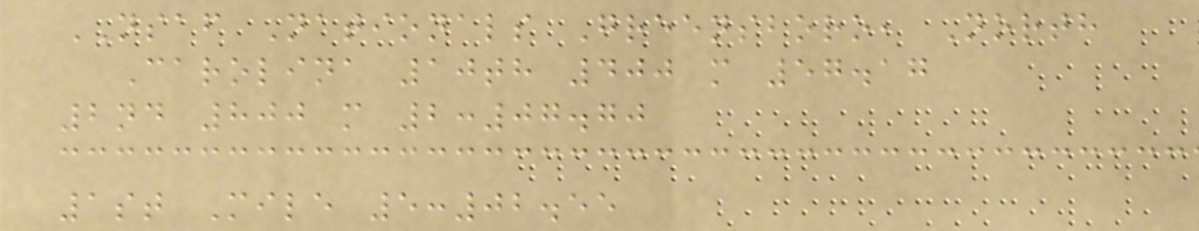NSAF Nationals Greensboro, North
Carolina 10th 400 m 57.17
2nd 800 m 2:07.70
1st Mile 5:02.55
